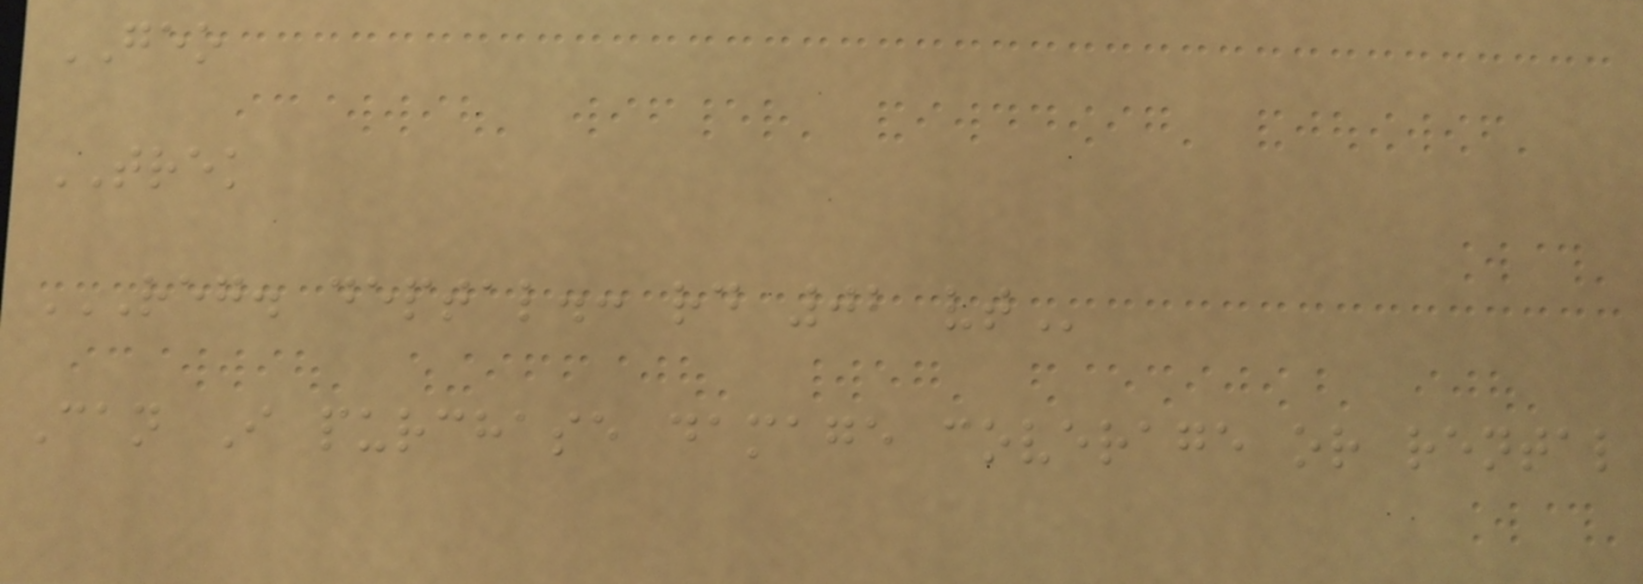GEO
TREK
REG. DEPTAL.: RD 02 VT
Can I purchase damage coverage or rental
